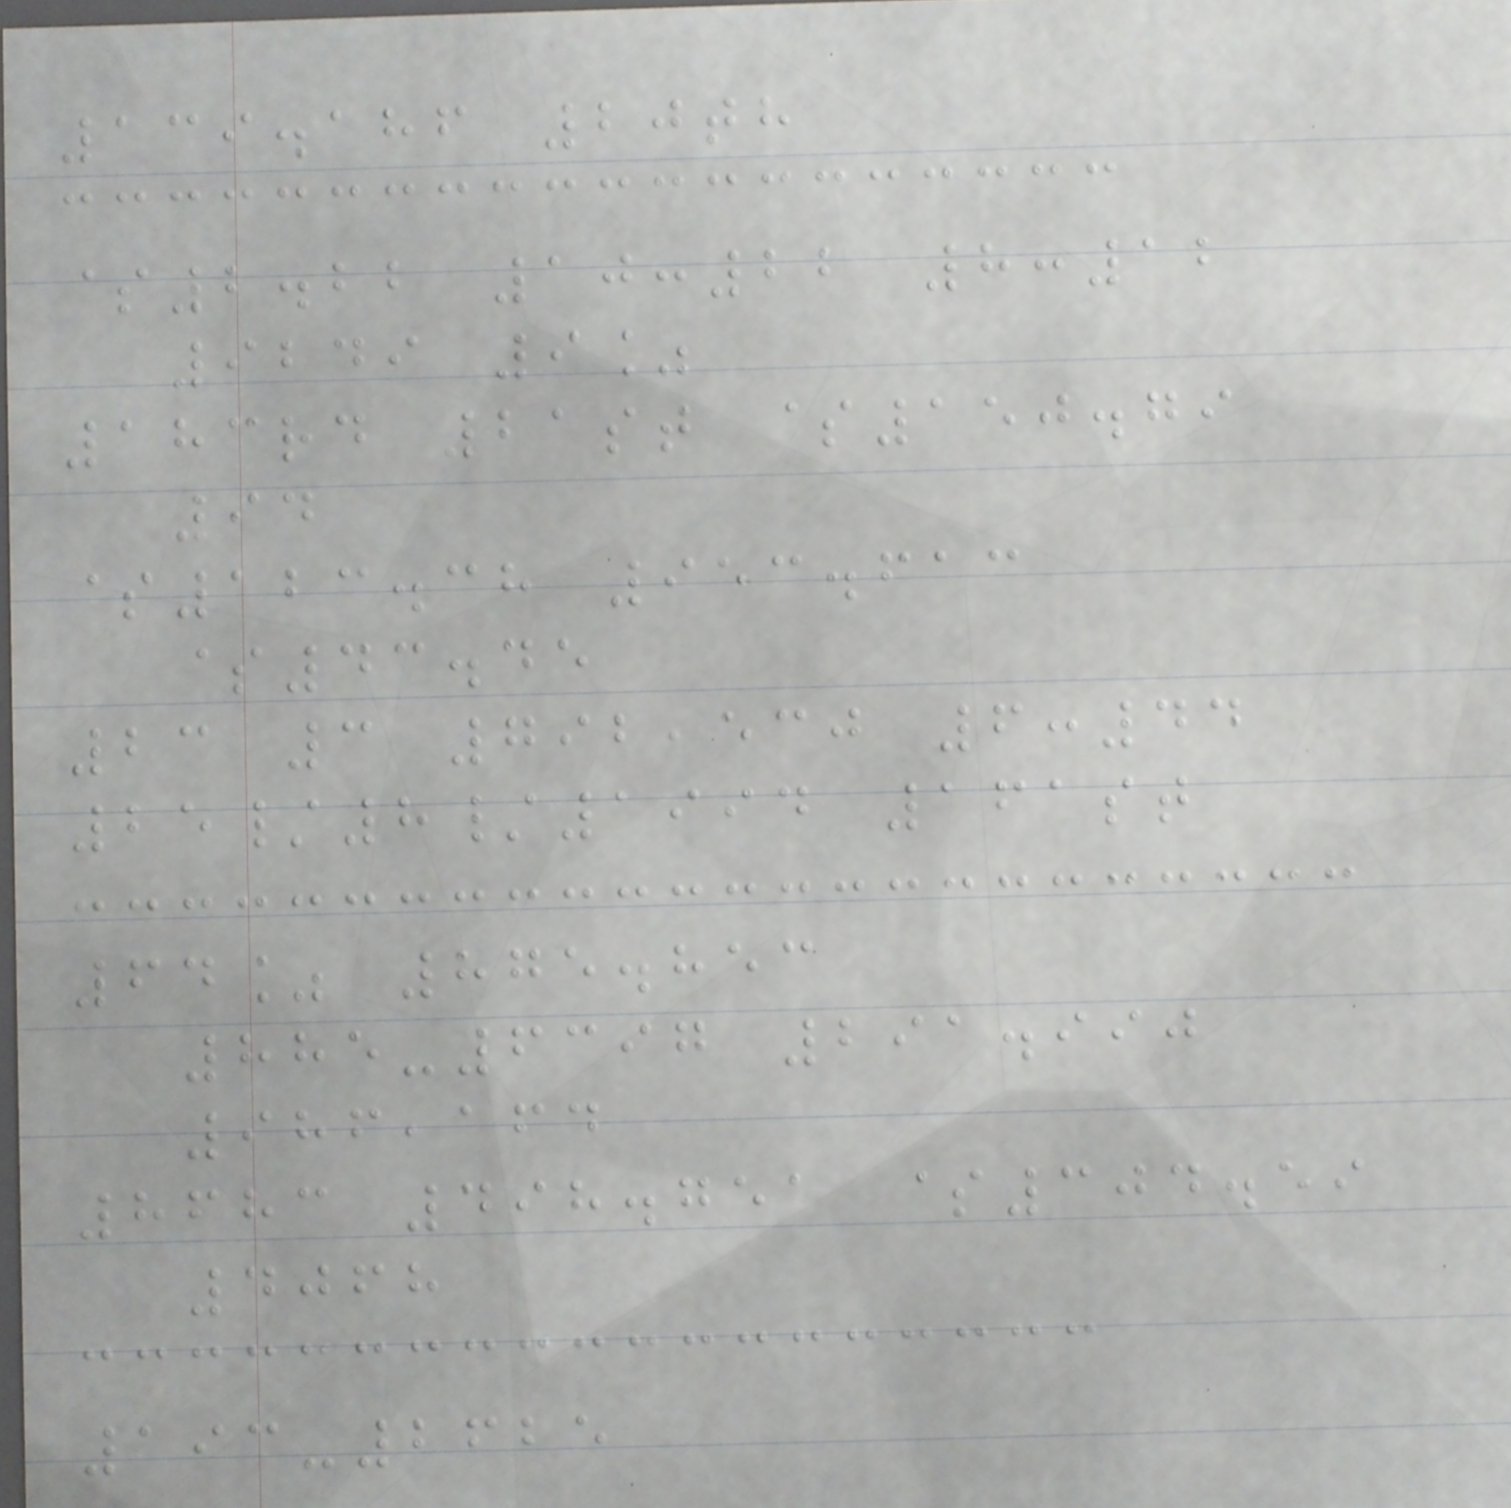139.186 20th
$2.22 10:22 8:12
9249 9%
183rd 21st $150.79
94
$123.38 953.613
$43.45
23 3 792,530 6:44
25/8/1994 161st
64% 875.853
885-6397 291.990
986,164
8683 498.751 $304.59
4068
193-2625
